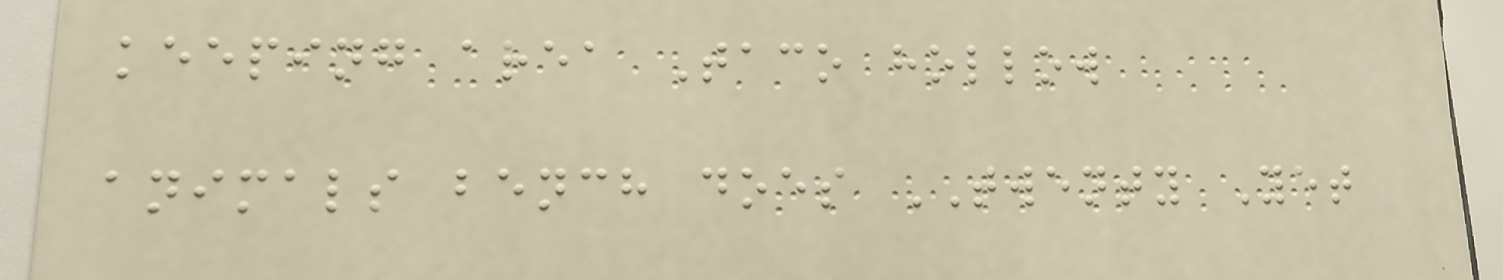keeping area Taco hollow
animals bench does TWENTY Yet
